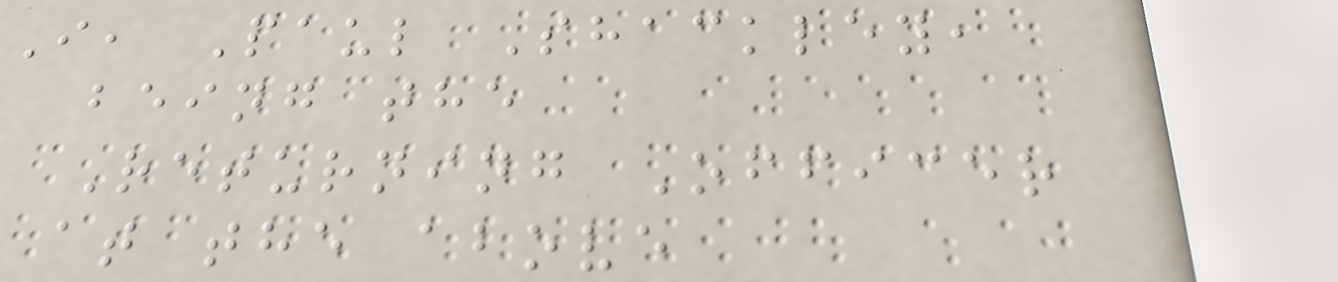I, Paul Shackley,
being the
Returning Officer
at the above
